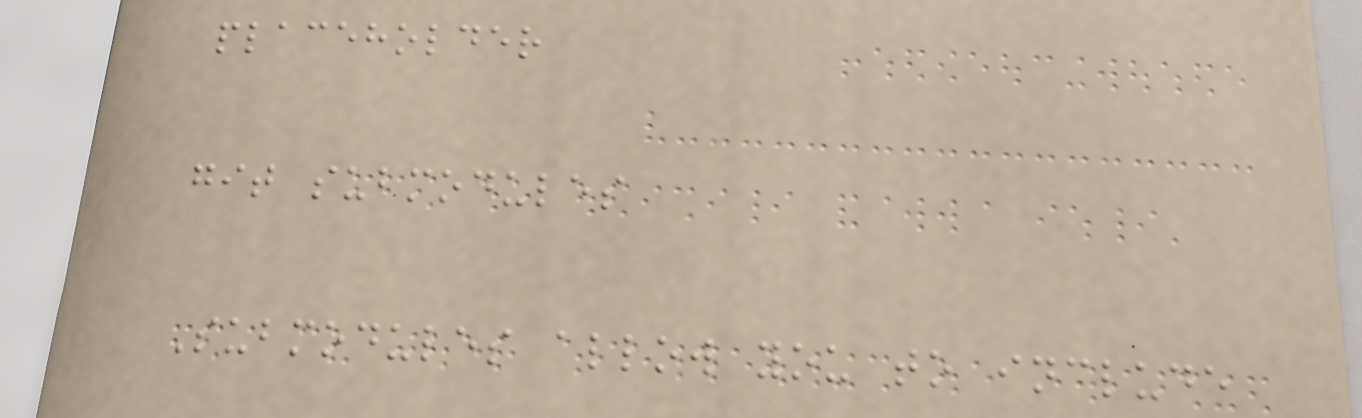placeholder
git submodules
Submodules allow you to include
